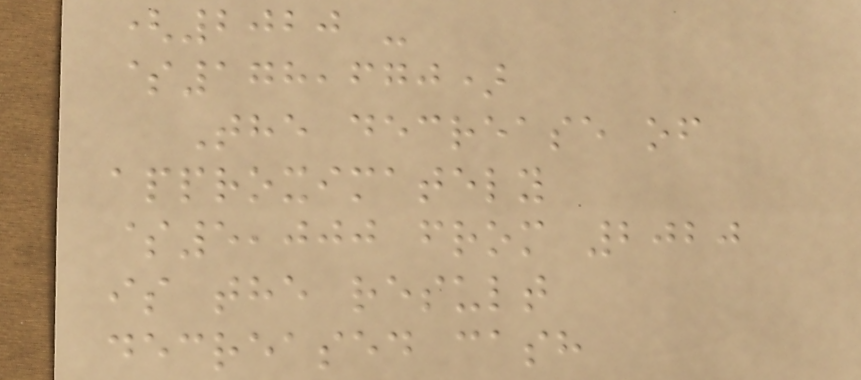(2020 -
$178,670)
The decrease of
approximately
$5,000 from 2020
is the result
decreased cash
